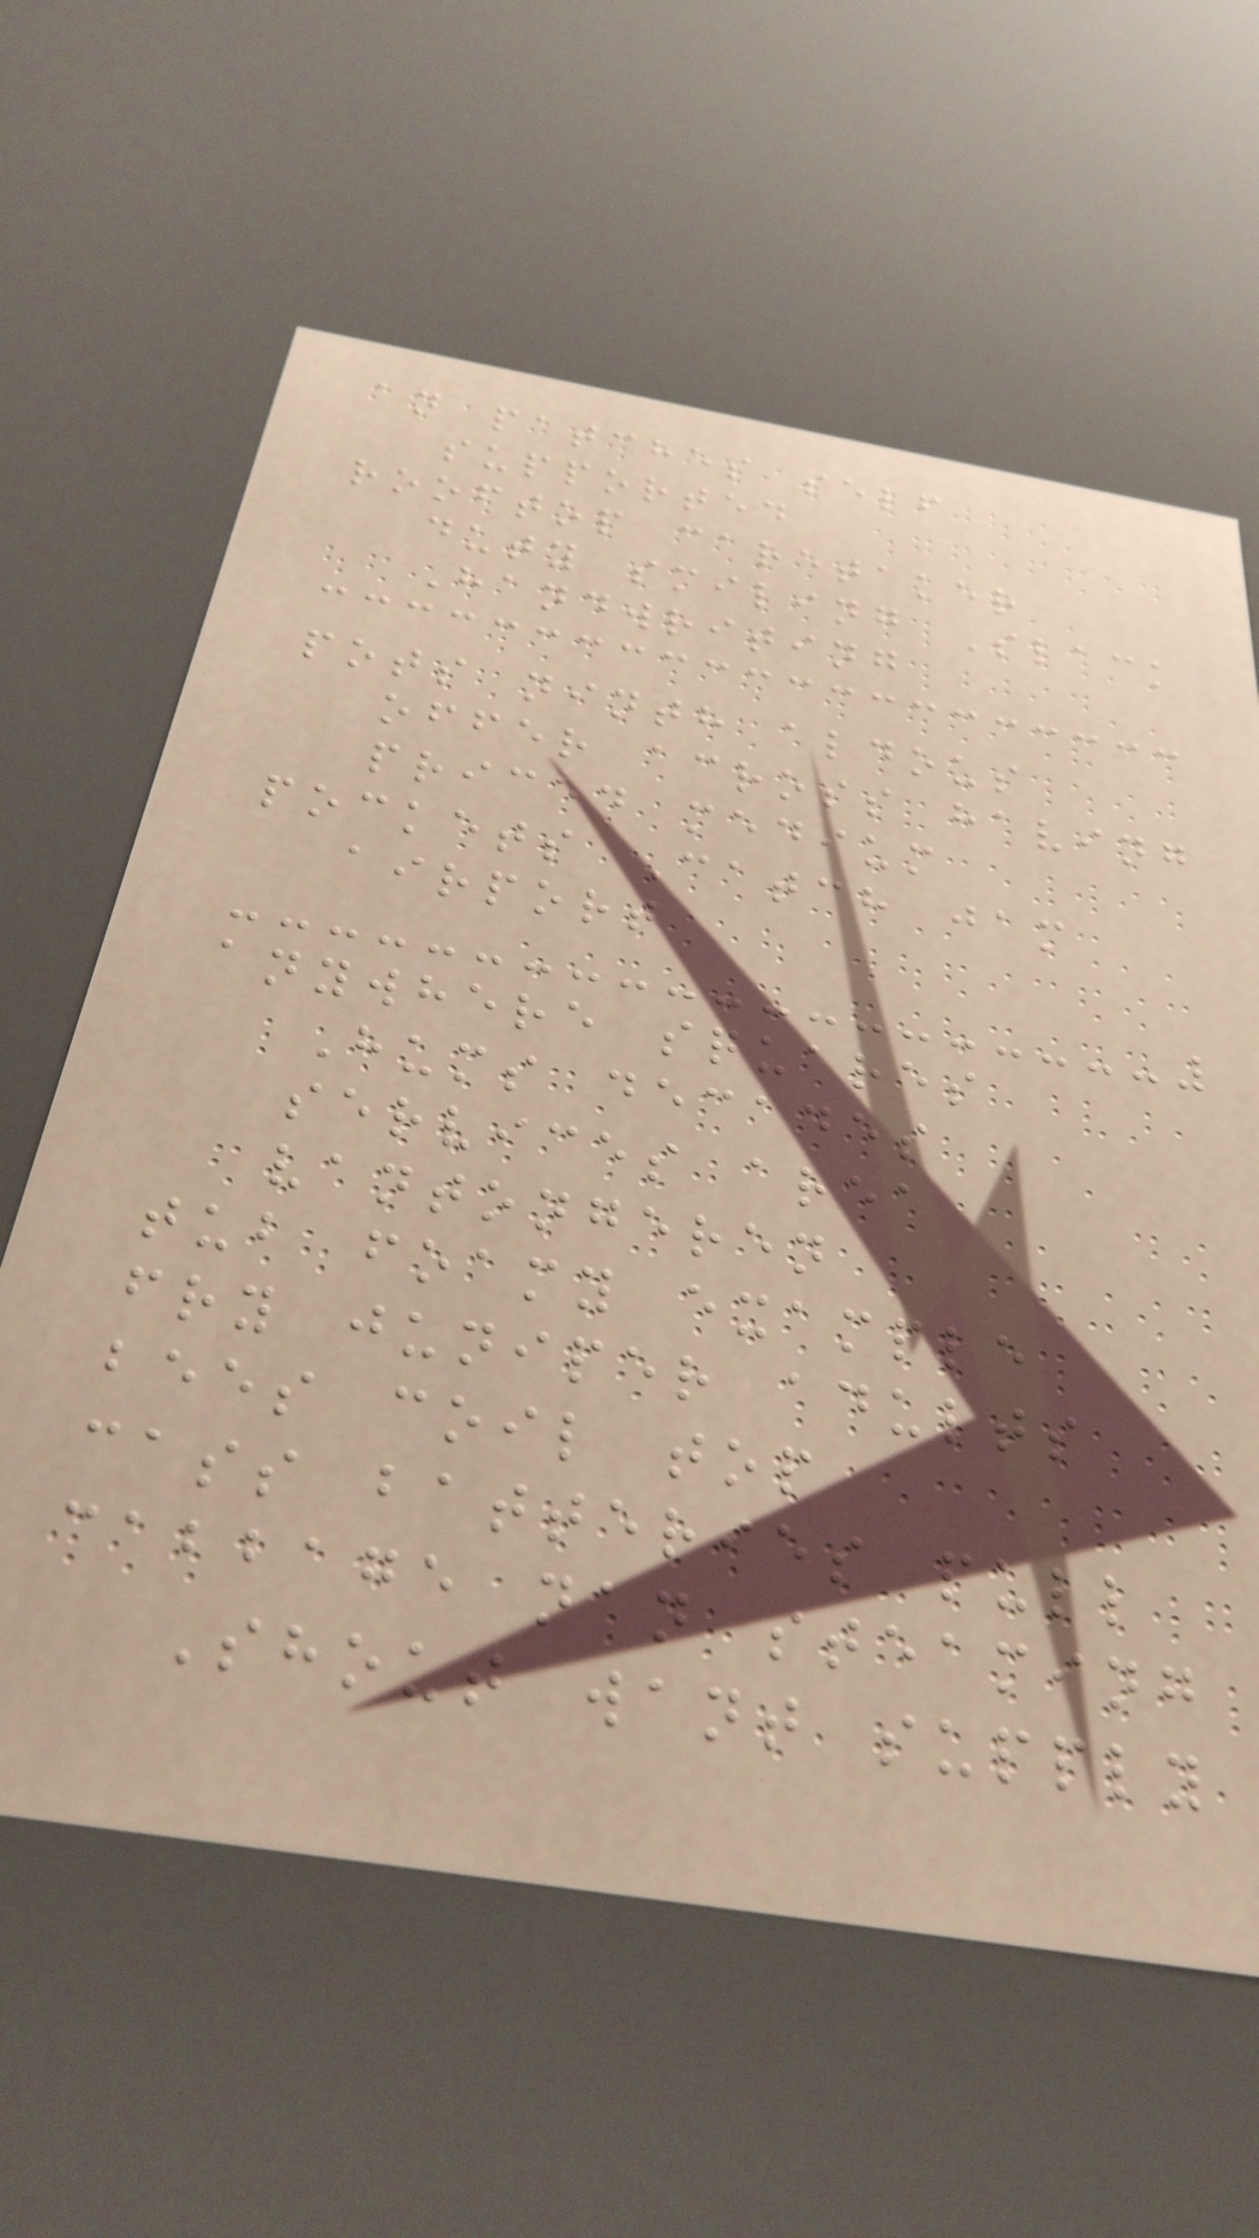an patches self
supported
rooftop caretaker
duty smiling Slack
Handwriting
pots ninth aldous
offer across having
priced medium
pockets Catch jam
airport
anywhere squares
Hums decades
services area
vantongeren
tub foamy example
fry juniper adults
bees coil top
cass batteries pull
cabbage nan steaming
Shout want supply
